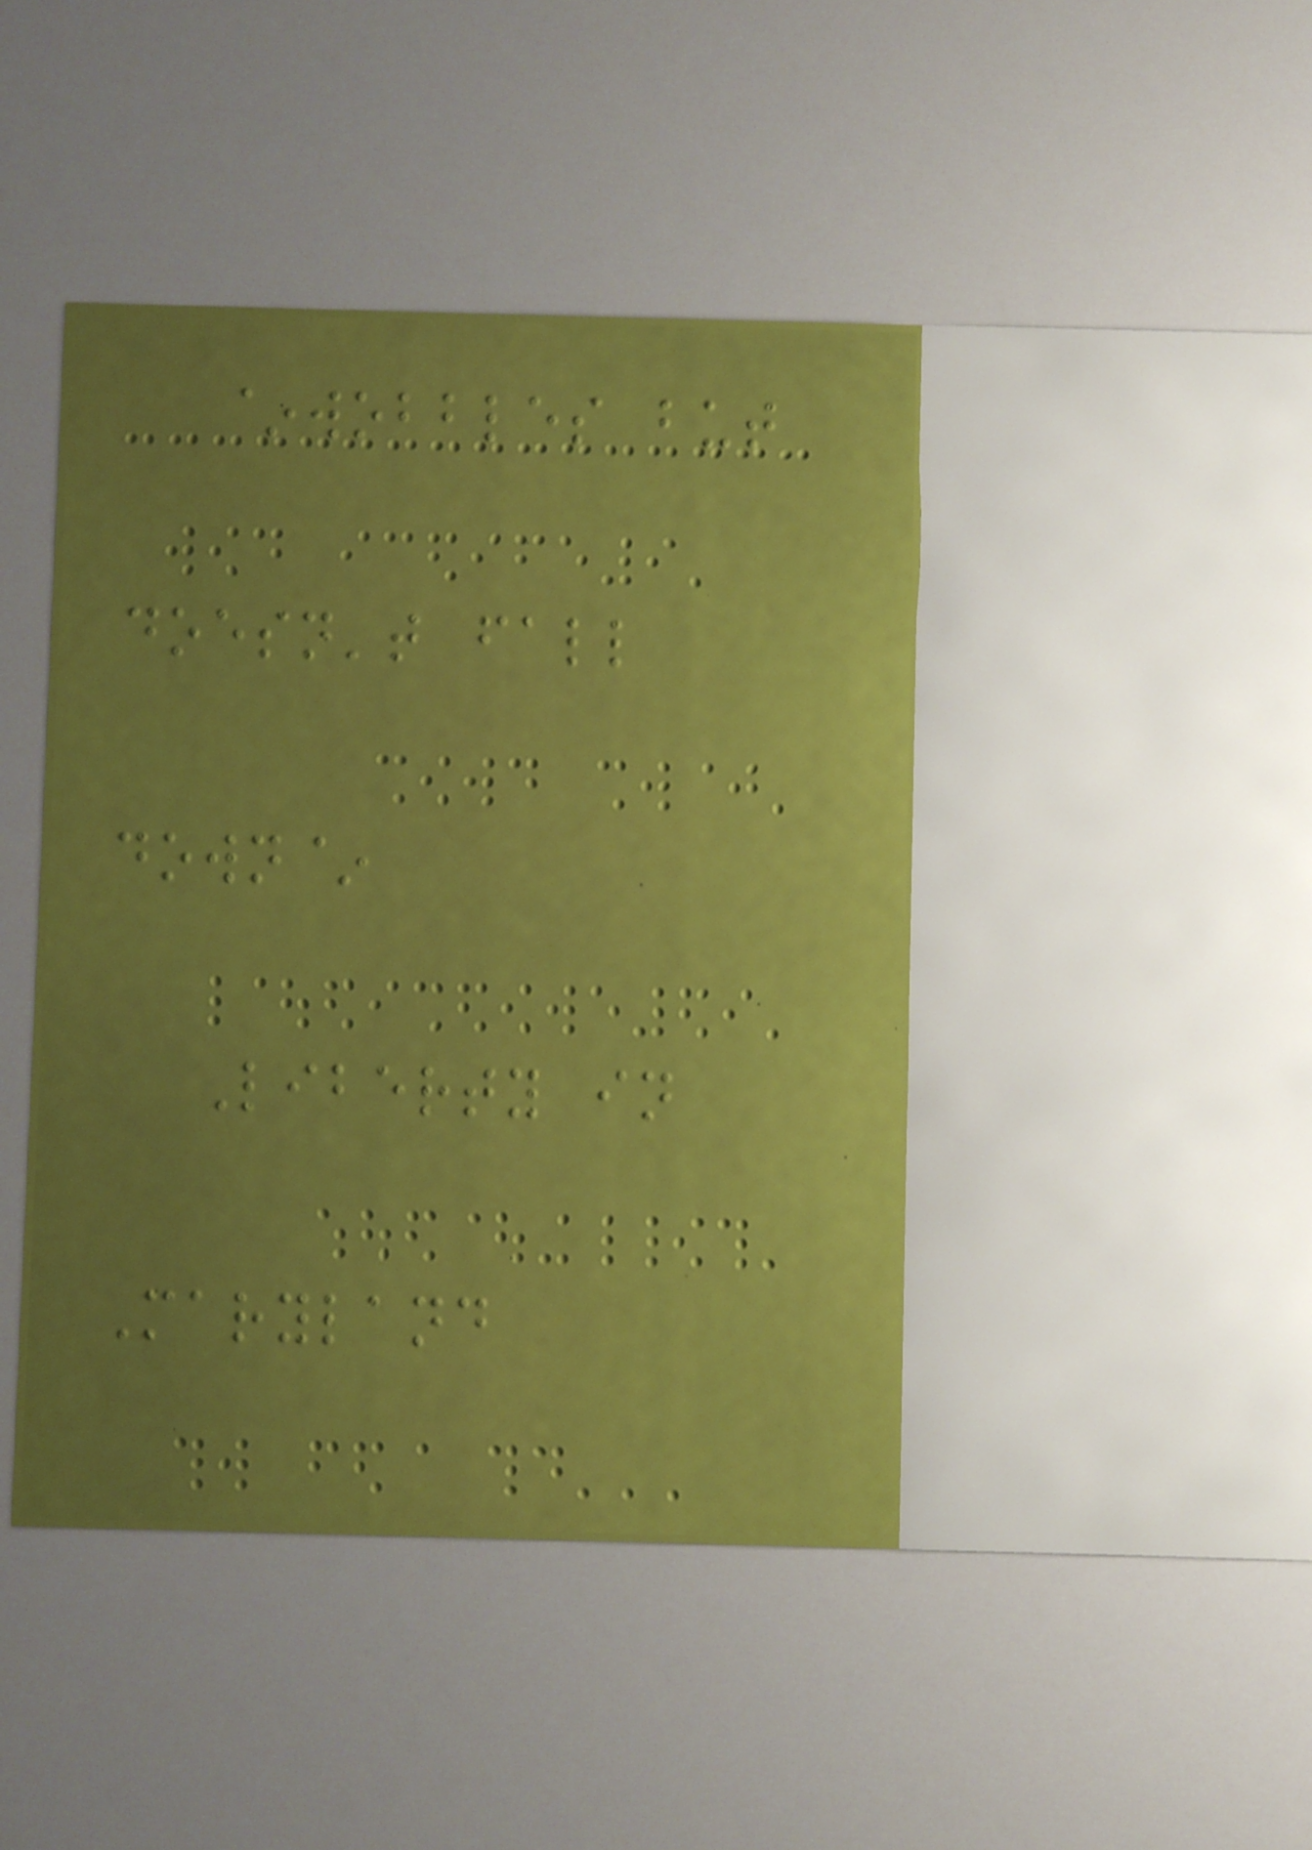~wobbles but
doesn't fall
down~
Liberty in
Maryland
